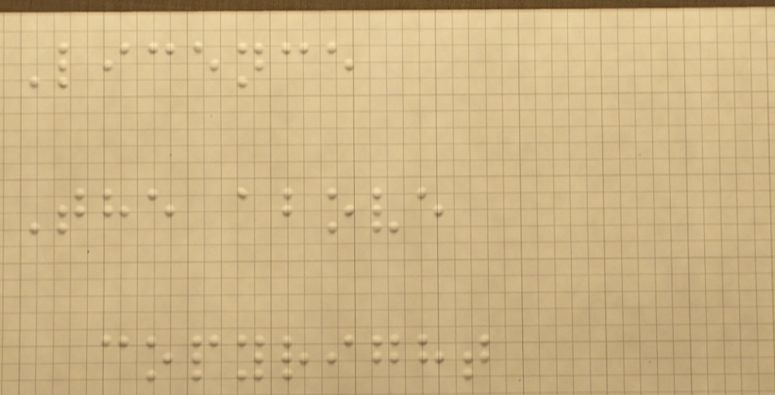Licence
The above
copyright
